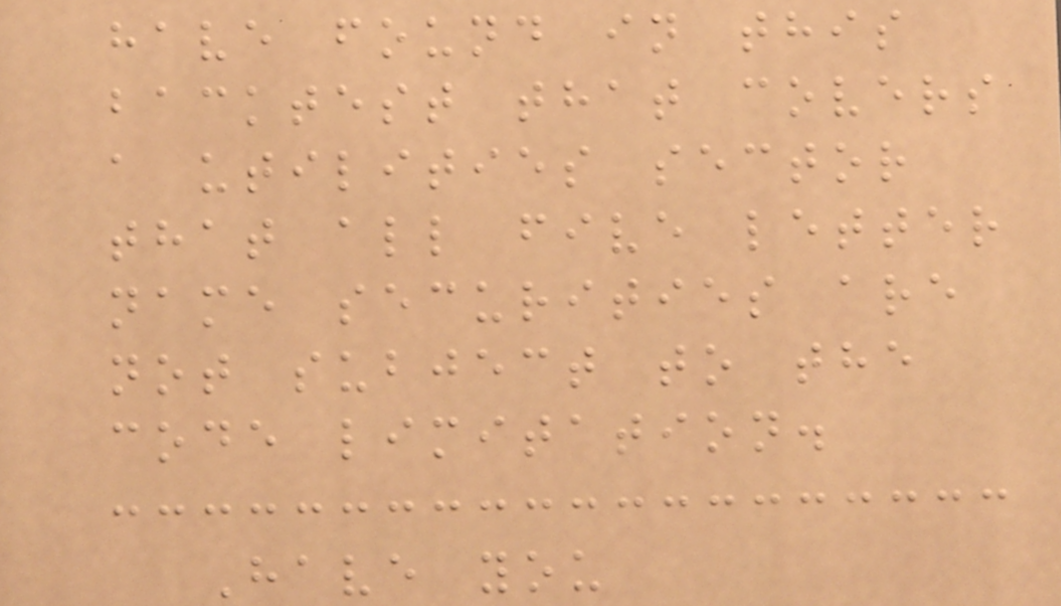have found in this
backtest that covers
a utilities sector
that all five letter
name securities are
not subject to the
code limitation.
Have you
